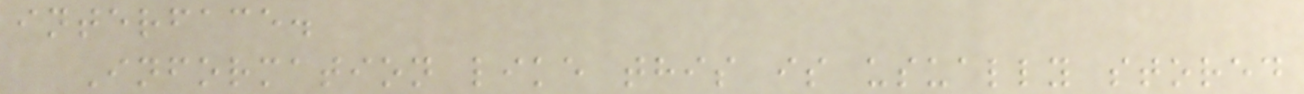interface.
Information like this is usually stored
